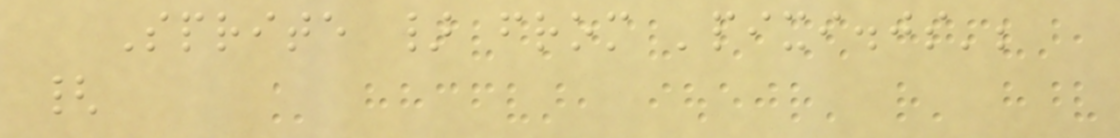Sprite } from 'pixi.js';
{
